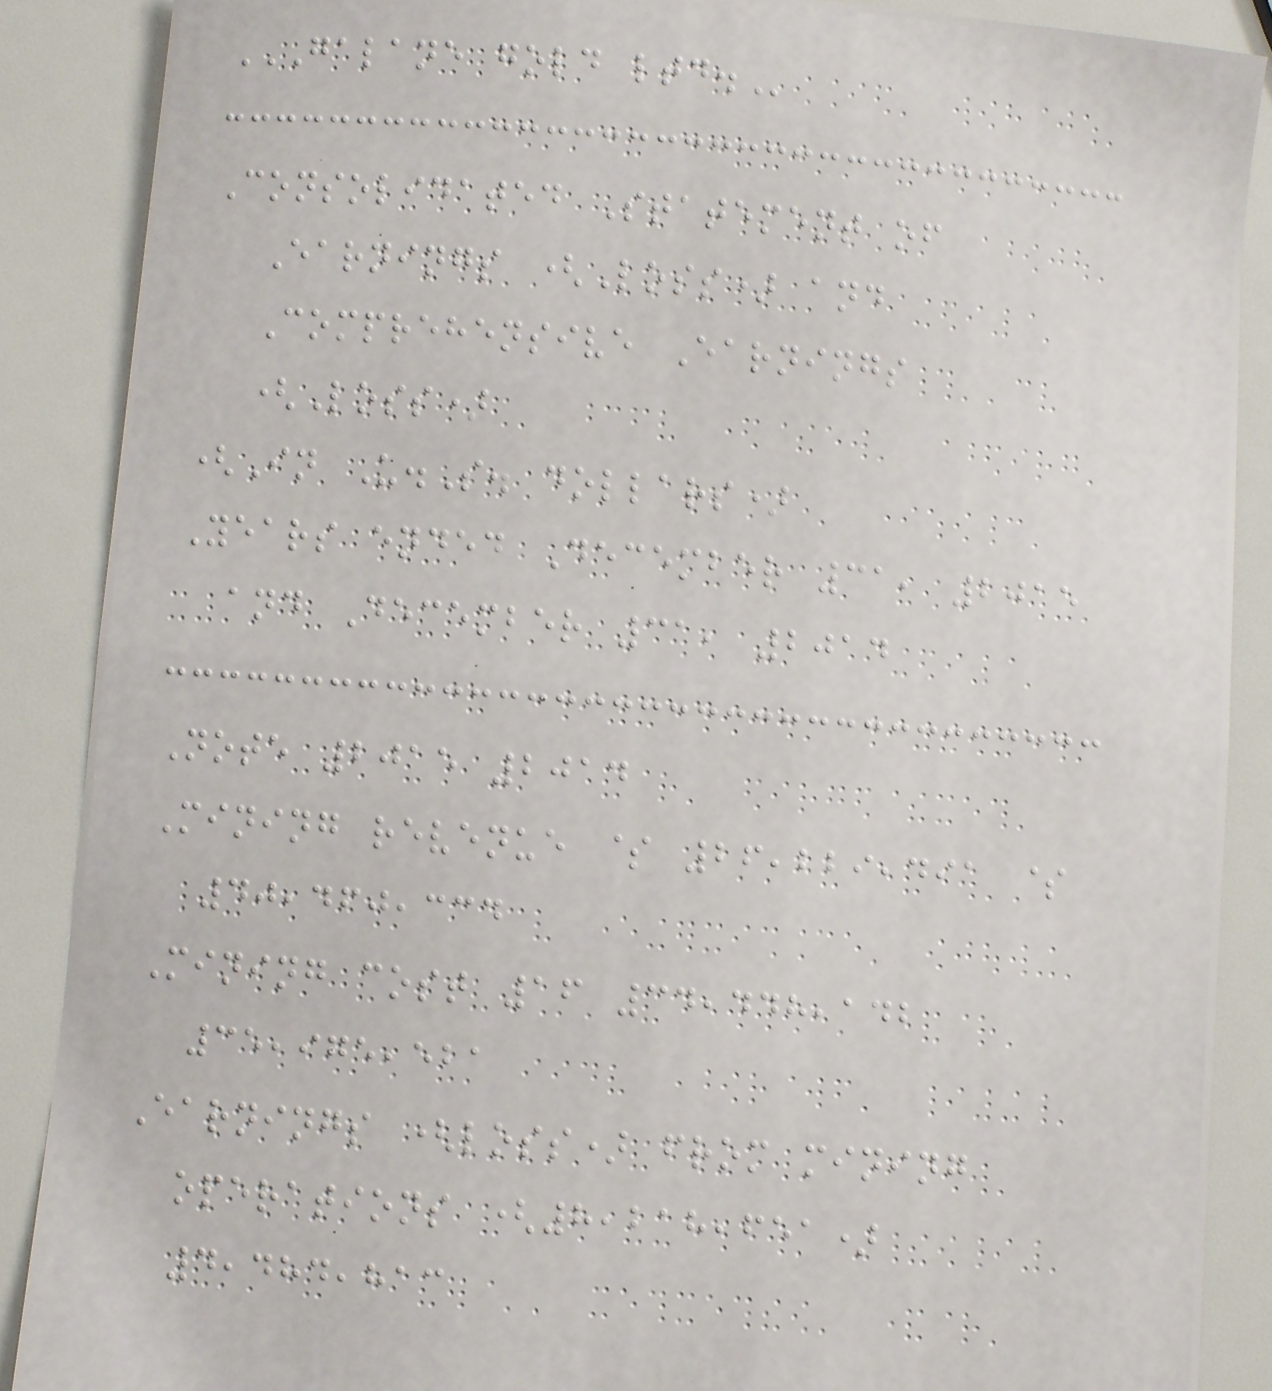GALANE GOLD LTD.
Consolidated Statement of
Earnings (Loss) and
Comprehensive Earnings
(Loss)
(In U.S. dollars)
Years ended December 31, 2015
and December 31, 2014
Note 2015 2014
Mining revenue $ 26,229,491 $
40,460,334
Mining cost 16 34,448,142
35,975,521
Earnings (loss) from mining
operations (8,218,651)
4,484,813
